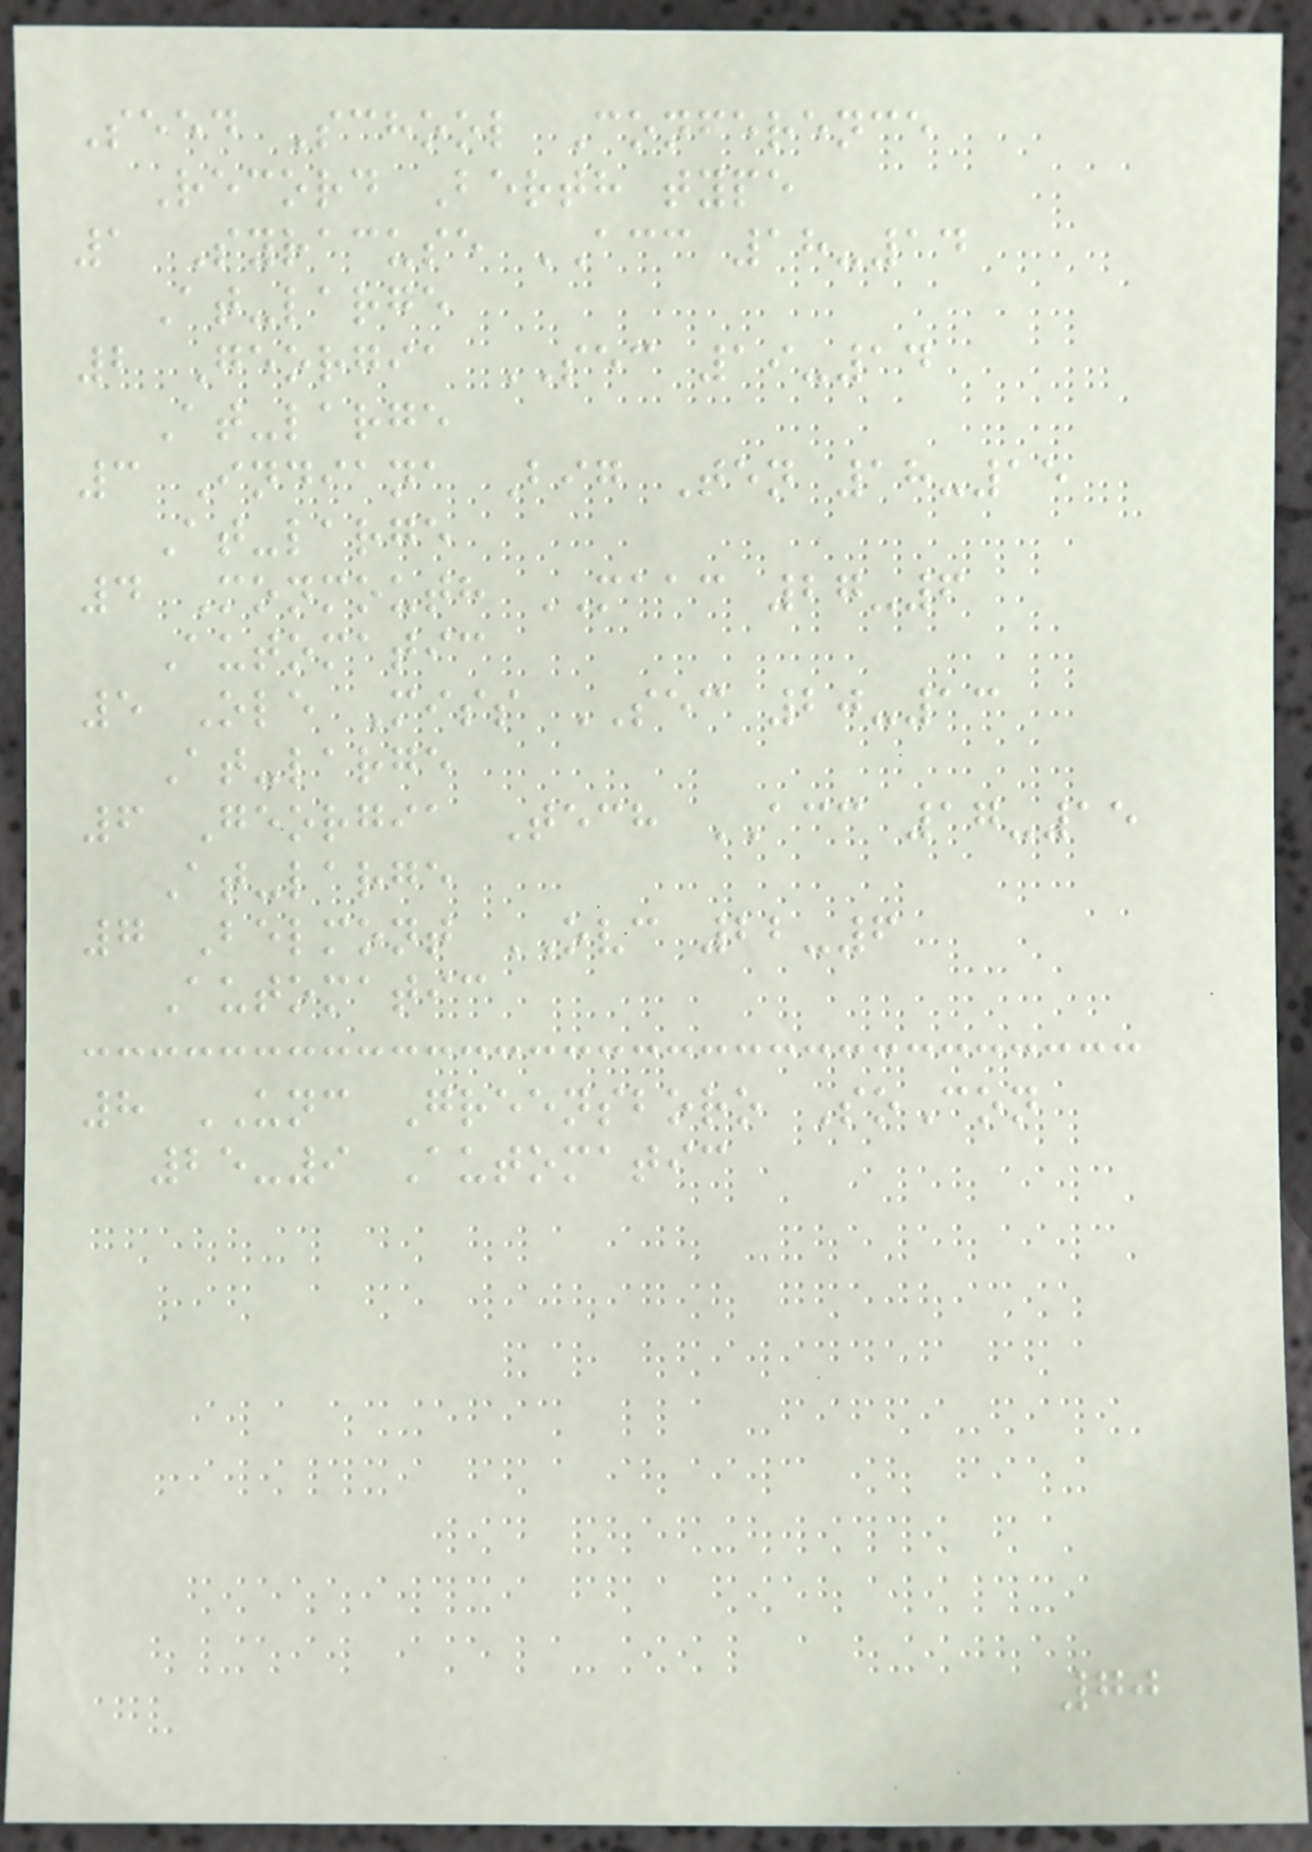Seed School Conference
Record Berth type
1 Syracuse ACC 18-14
At-large
2 Georgia SEC 19-14
At-large
3 Indiana Big Ten 18-15
At-large
4 Monmouth MAAC 27-6
Automatic
5 Ole Miss SEC 20-13
At-large
6 Georgia Tech ACC 17-15
At-large
7 Belmont OVC 22-6
Automatic
8 UNC Greensboro SoCon
25-9 Automatic
70
